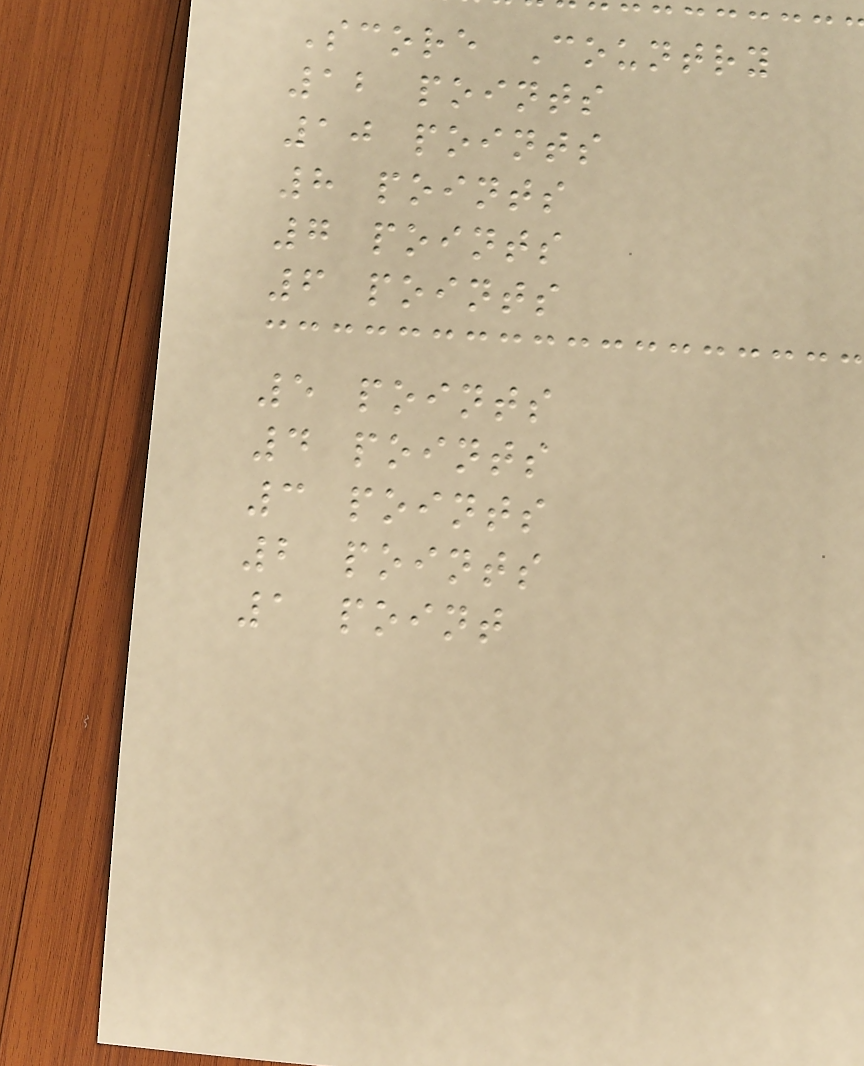Score Country
12 points
10 points
8 points
7 points
6 points
5 points
4 points
3 points
2 points
1 point
